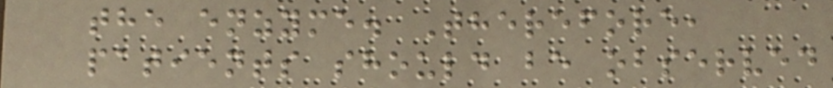the enzyme. Therefore,
patients should be observed
